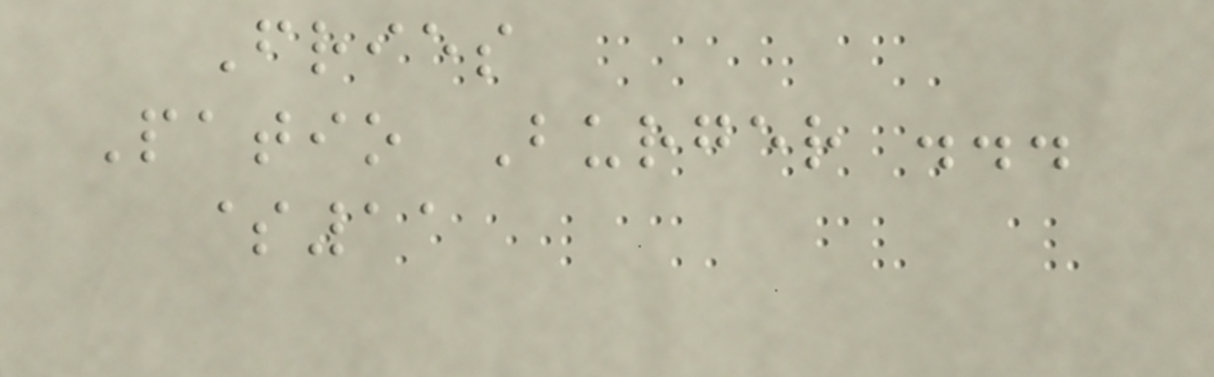Fries
Patio Burger ...
$11
